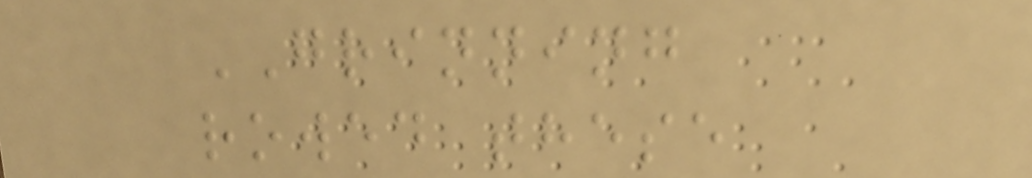GRINNING
rowed these
